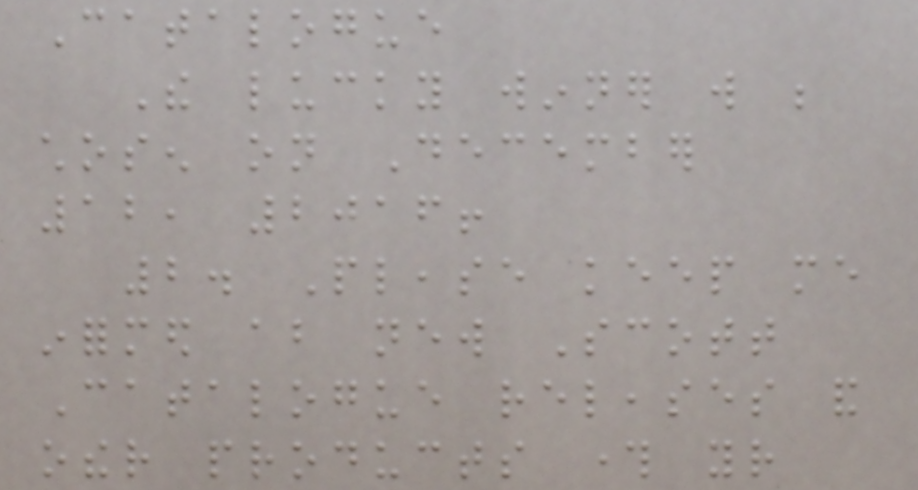Catalogue
The lucky winner will be
chosen on December
12, 2016!
2. Please keep me
informed about new Scott
Catalogue releases and
other products through your
